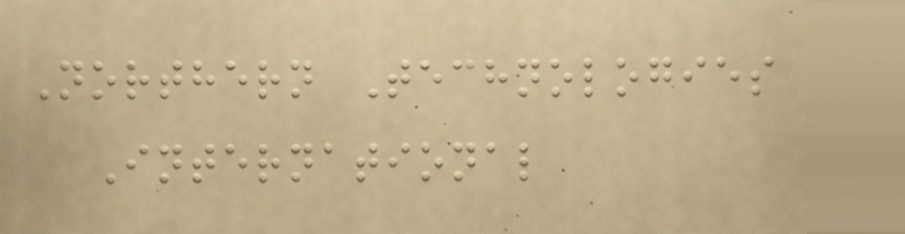Northern Technologies
International
